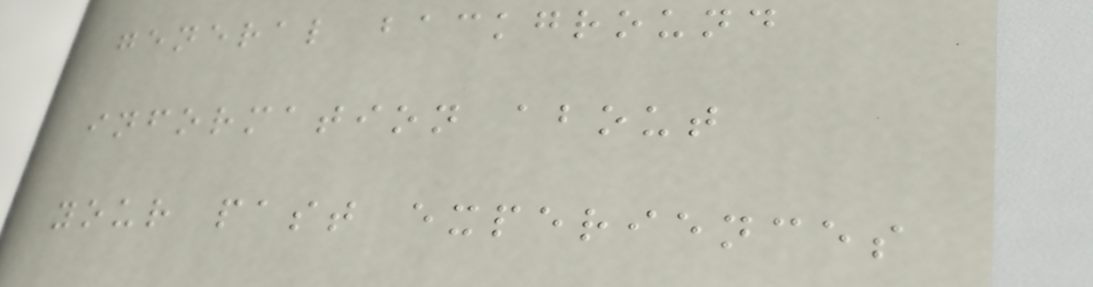general background
information about
your past experiences
